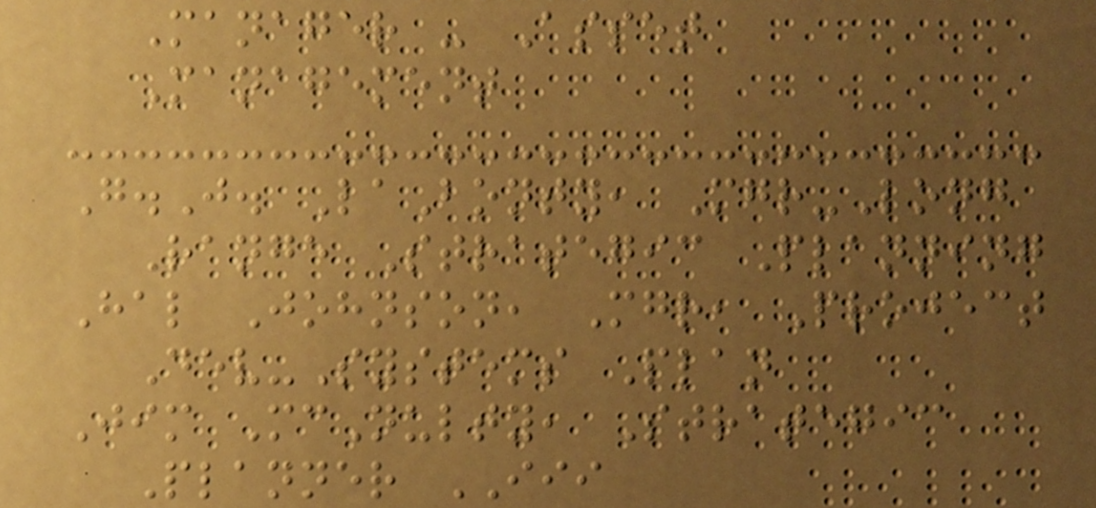Manager - Asset
Management
G.J. LaBonty, Mgr-Long
Range Strategic Planning
Hal Johnson, Mgr, Project
Dev-Systems Plan
Jim McNulty, Strategic
Planner III
